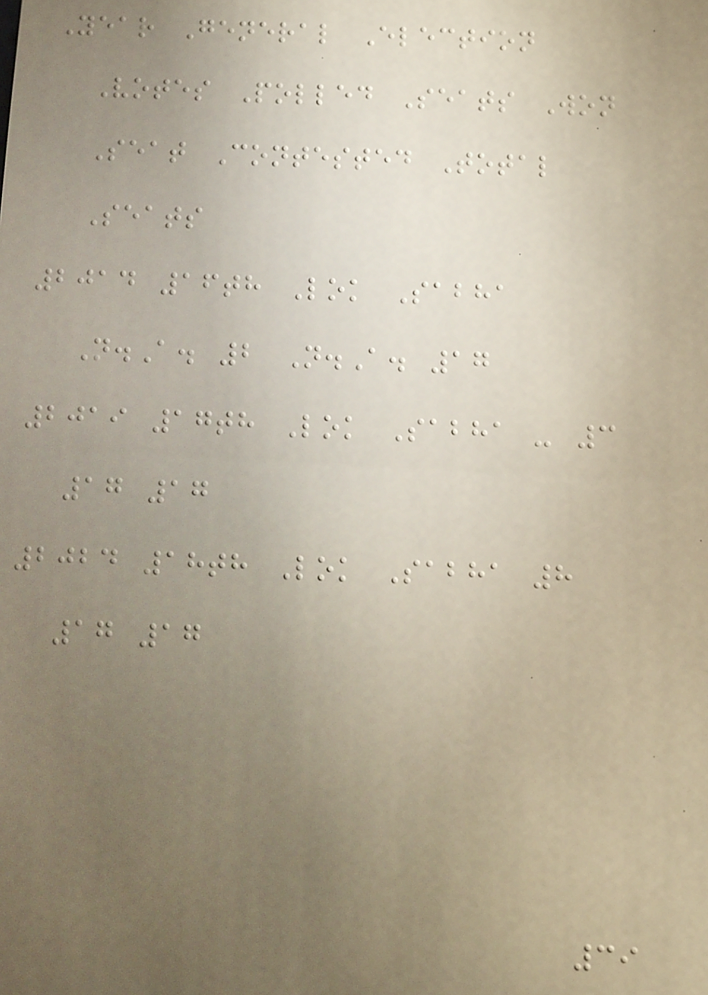Year General Election
Votes Polled Seats Won
Seat Contested Total
Seats
2014 16th Lok Sabha
N.A. 2 N.A. 17
2019 17th Lok Sabha - 3
17 17
2024 18th Lok Sabha 8
17 17
39
